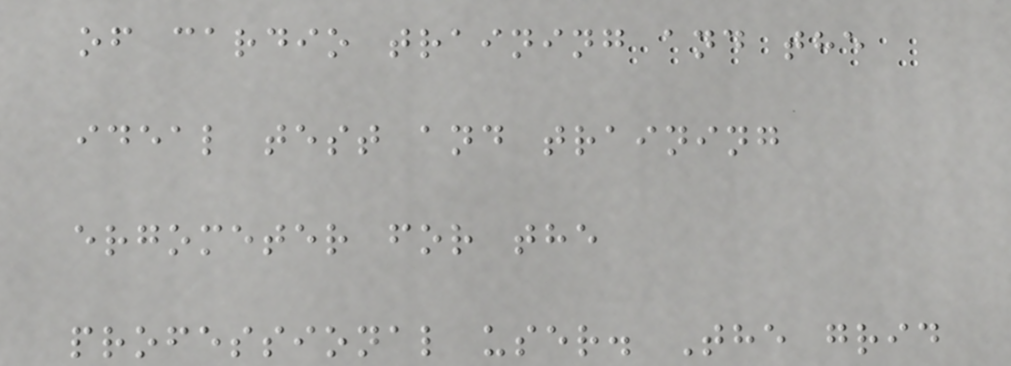of cardio training and the
ideal test and training
ergometer for the
professional user. The grid
